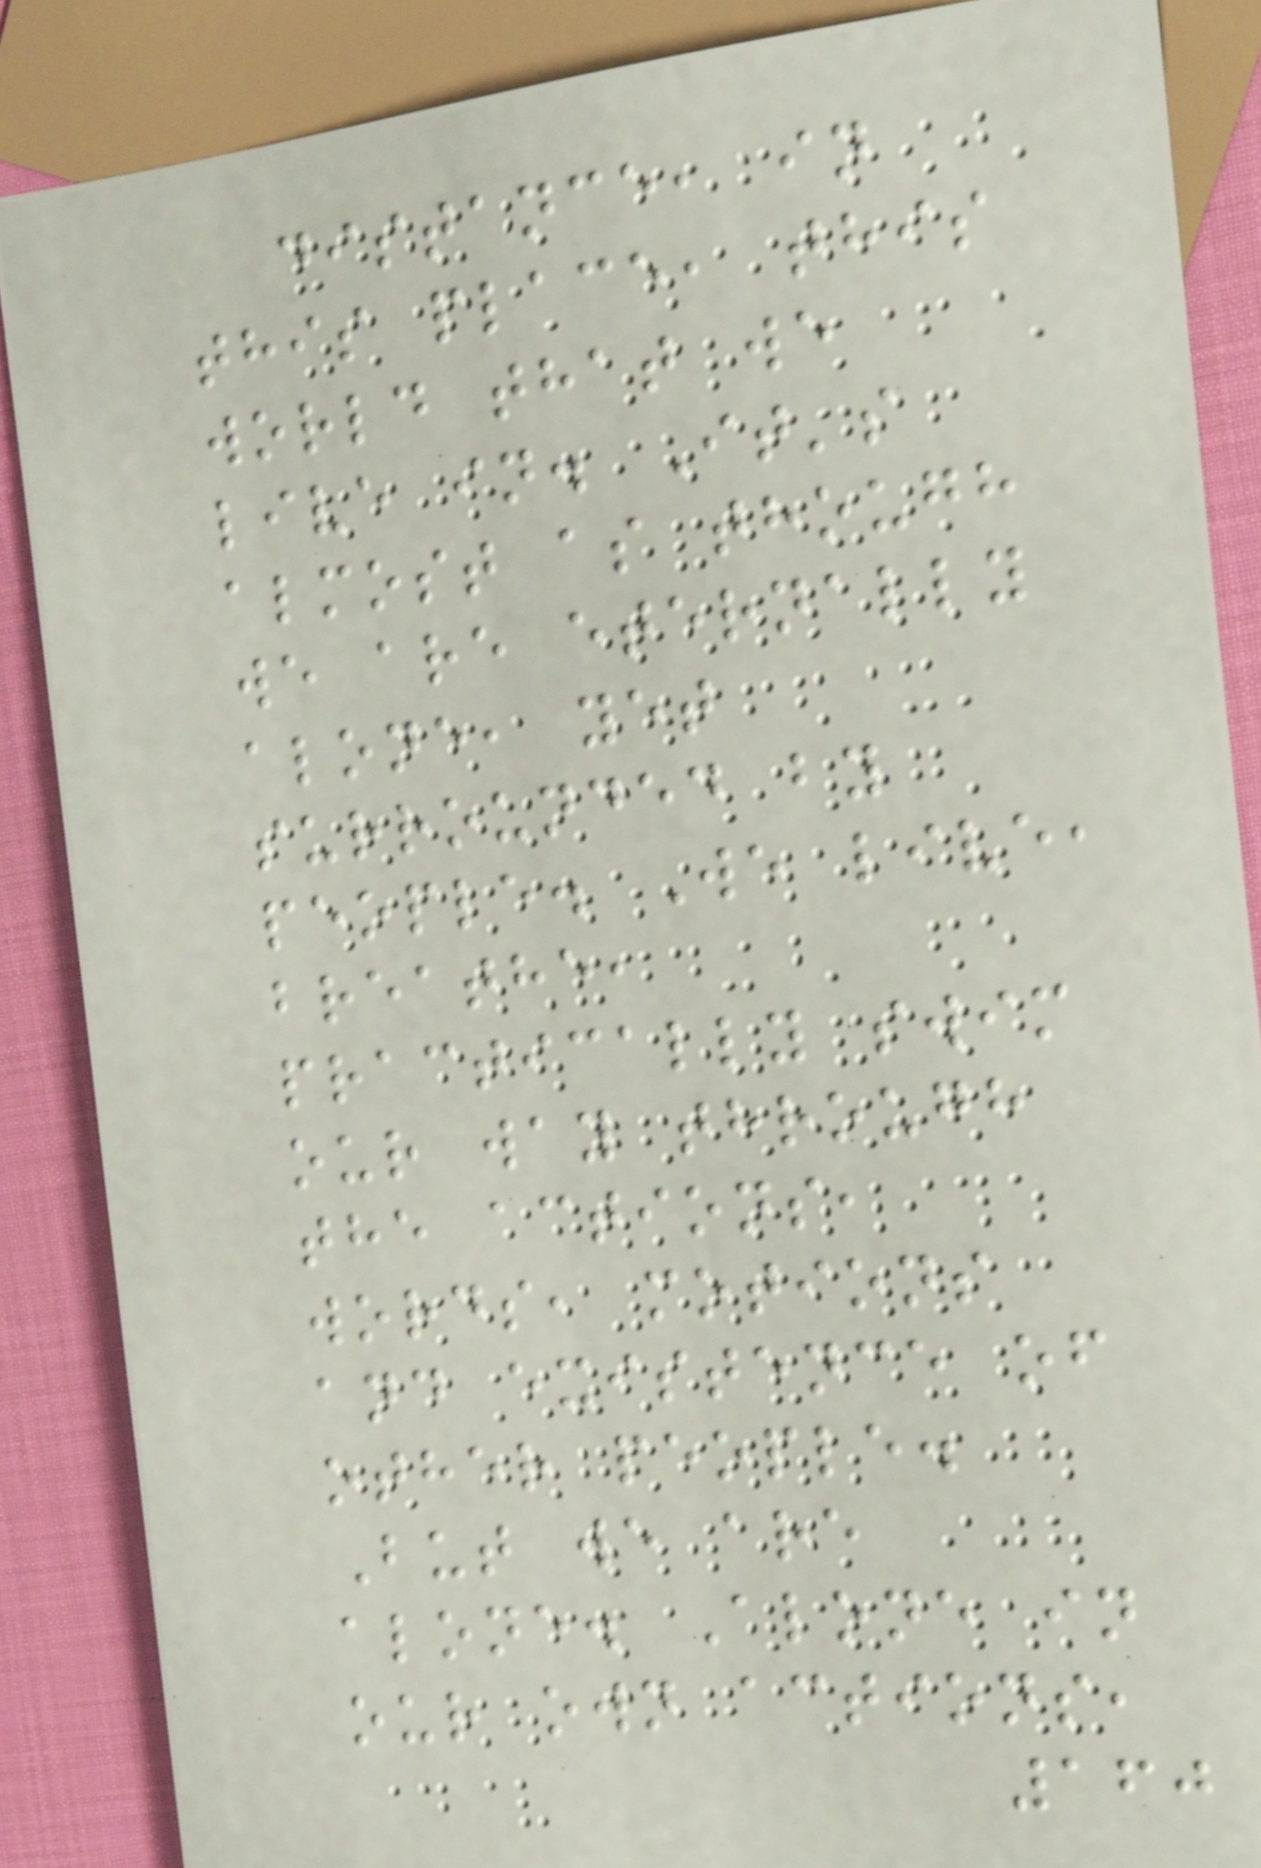distance, in
this place, this
world that we
live in. It's
almost as though
we are eternally
alone, yet
surrounded by
people. We live,
breathe,
practically swim
our way through
the actions,
words, motions
and existence of
other people.
But we are
alone. Alone in
our own actions,
160
